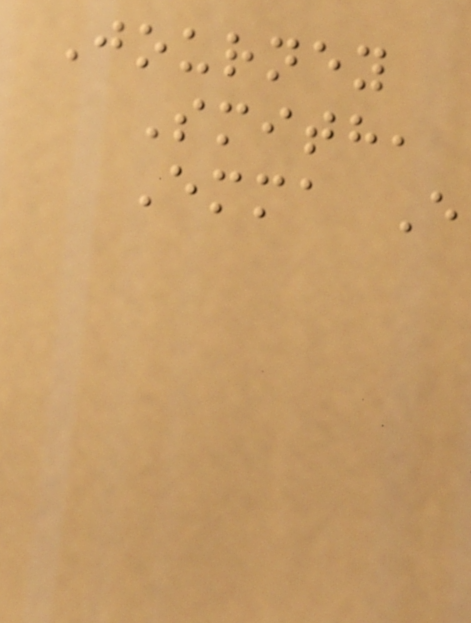Journey
Smith,
Emma E
